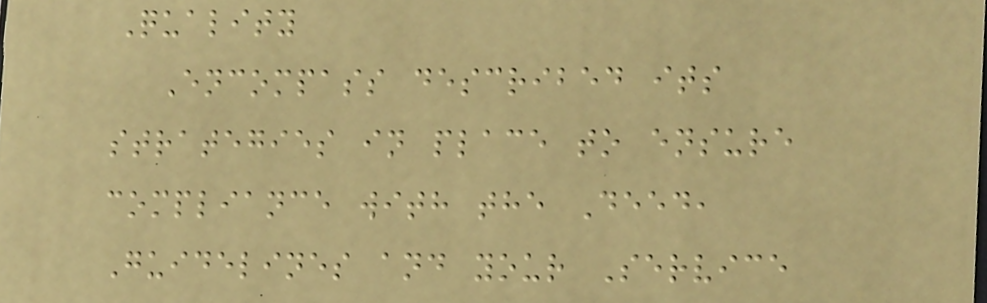Quality
Encompass described its
strategies in place to ensure
compliance with the Deed,
Guidelines and your Service
